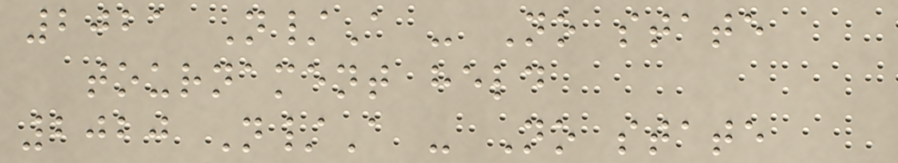2021 N/A - No state
tournament held
2020 N/A - No state
